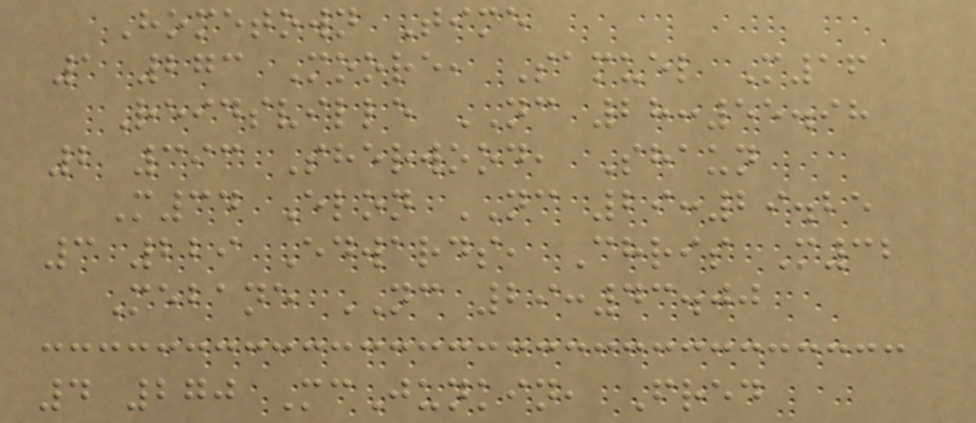Hometown Time
1 273 Moore, Samuel M16
Reidsville NC 28:55.98
2 393 Sherwood, Shaun
M34 Elon NC 29:29.25
3 229 Edwards, Chris M32
Mebane NC 29:43.00
4 270 McJunkin, Fred
